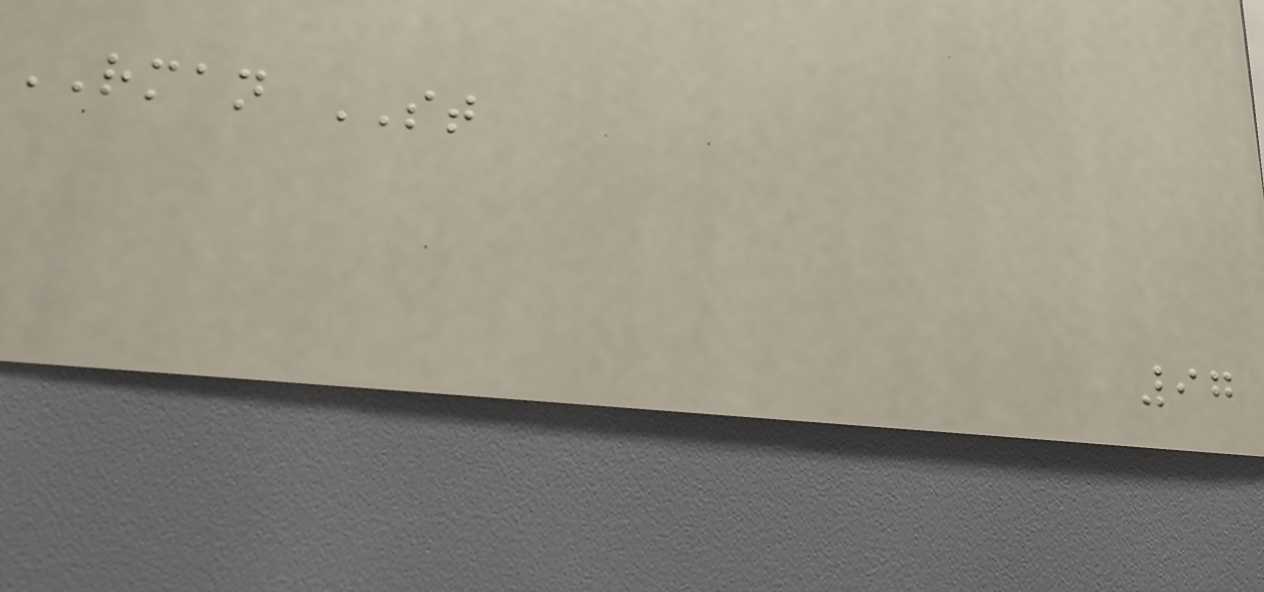RMAN ST
97
